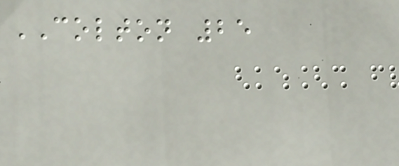COLTON 25
